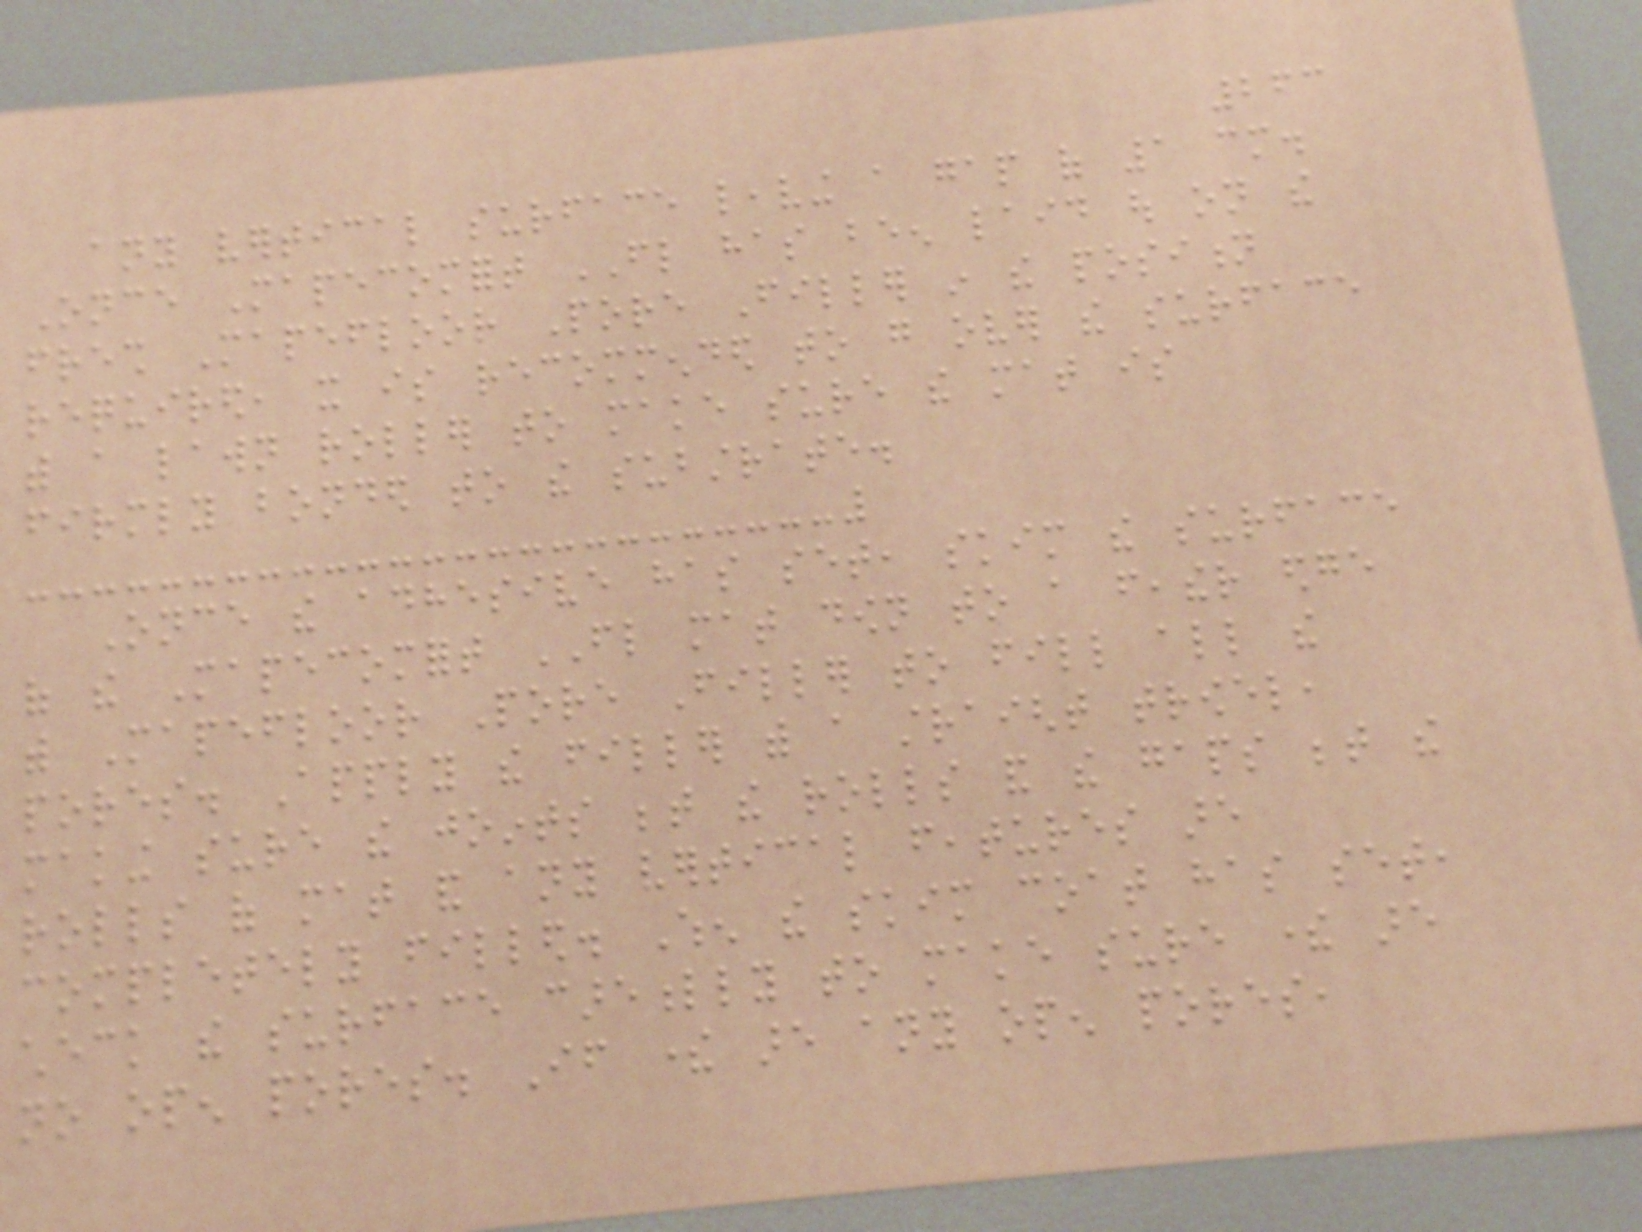263
any vertical surface leaving a gap of 1 cm.
Once Mapecomfort FL has been laid out on the
fresh Mapefloor Pore Filler in the position
required, it is recommended to go over the surface
with a lawn roller to make sure the mat is
firmly bonded to the substrate.
Once the adhesive has set, skim the surface
of the Mapecomfort FL mat down to a feather edge
with Mapefloor Pore Filler to fill all the
pores. Apply the filler with a straight trowel,
making sure the joints between the rolls and the gaps between the
rolls of mat and any vertical features are
completely filled. When the skim coat has set,
check the surface carefully to make sure there are
no open pores. If there are any open pores,
